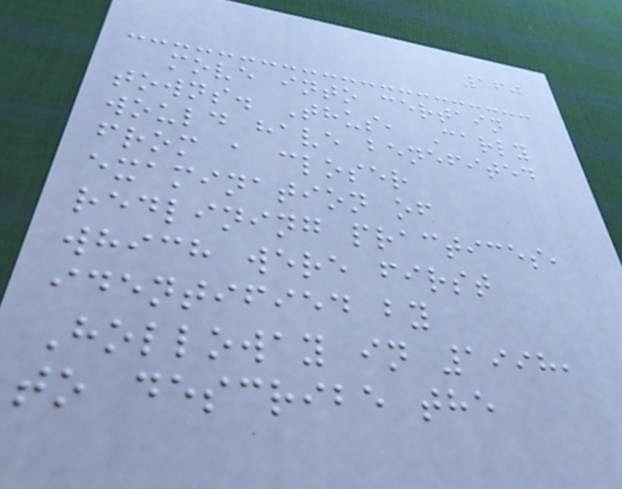160
move into certain
towns. Thus, Carly
would have benefited
from a closer
examination of
redlining practices,
which were first
identified by
Holloway in 1998,
to describe the
